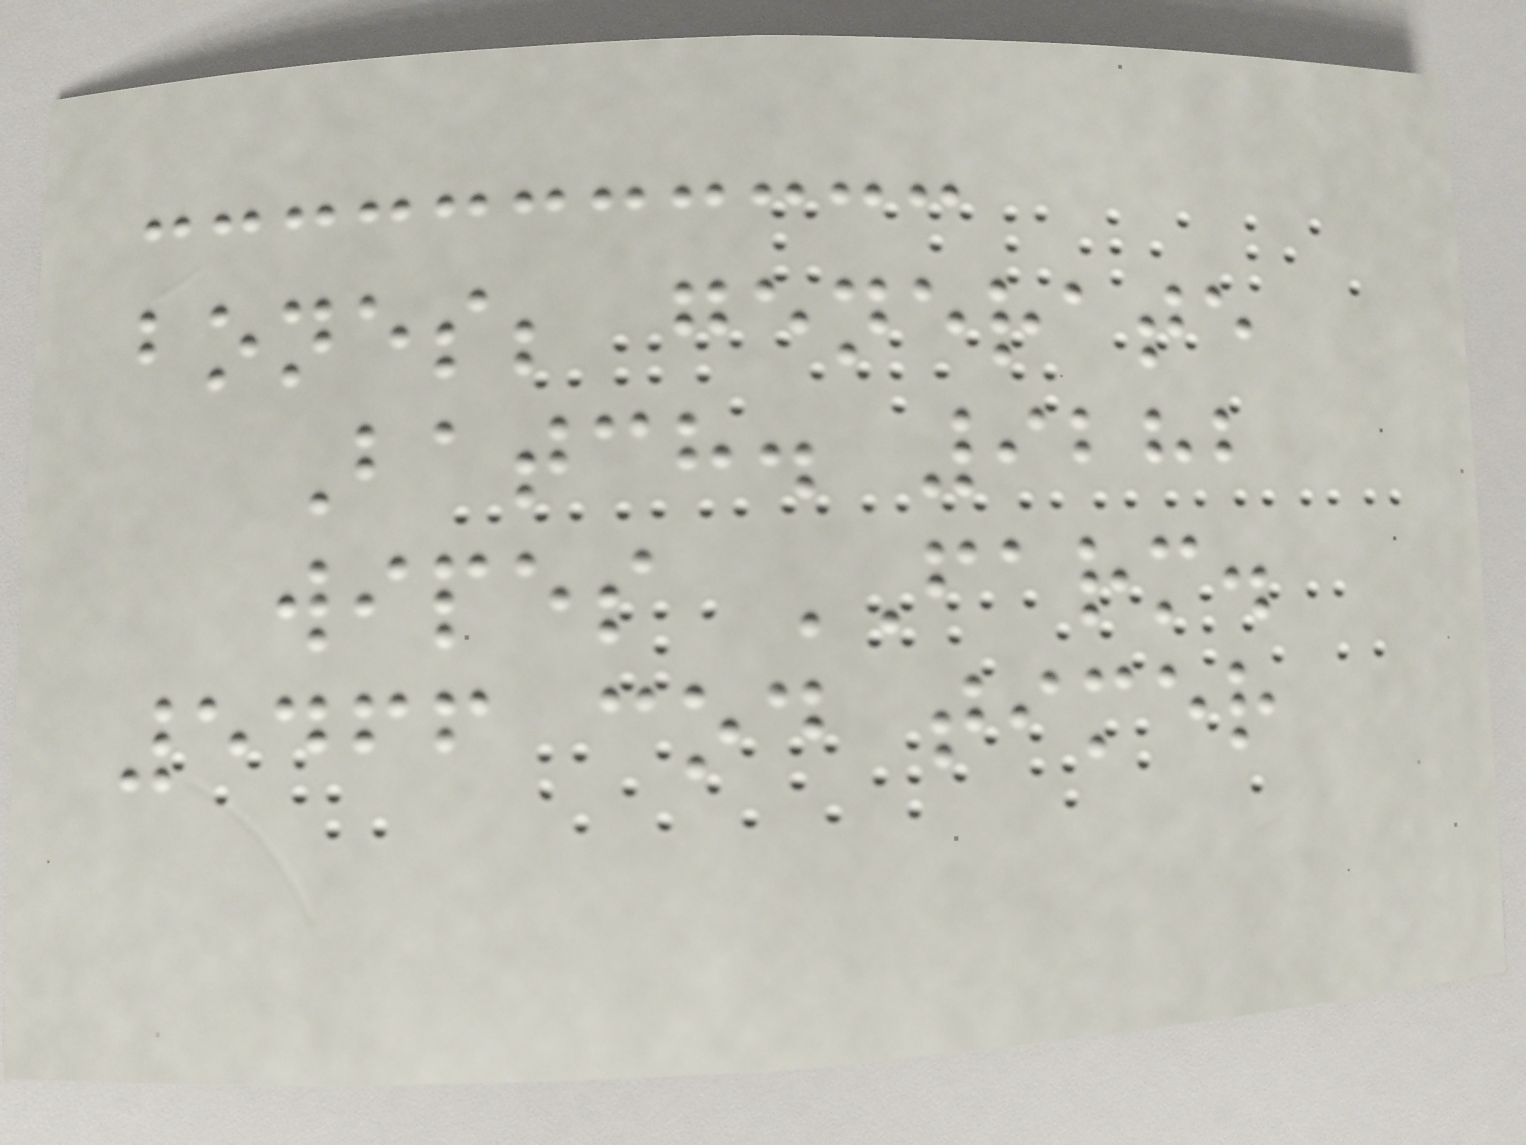bones; generate
Batch. 9282
wipes FARM.
5466 cod timer
